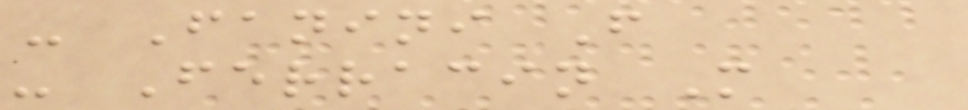- Fanini F
- Ferracin M
